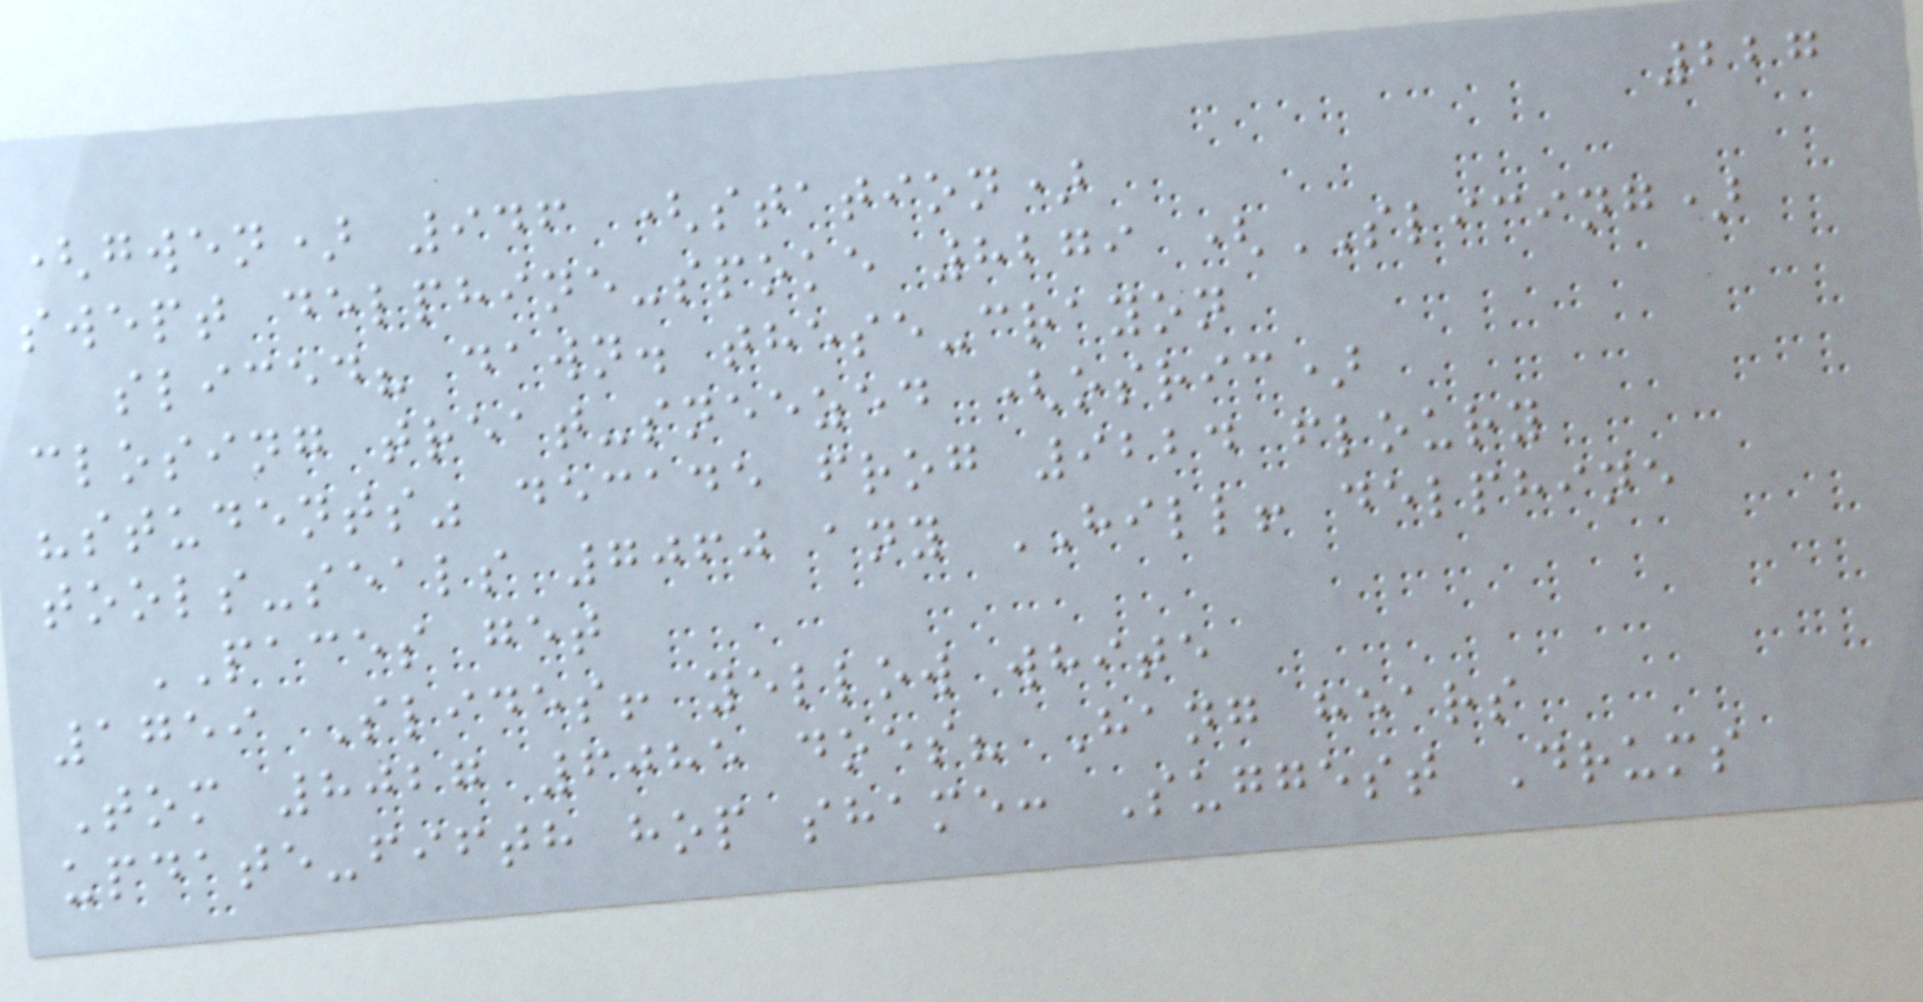227
(gwen) 946 (station)
swept delphine-spoke 8279 (SLICING)
sliced? dawn. these-crayon
closing treat-sneezed (osric)
"students" decade frog 9224 floury
tools-seals 7060 any HILL! delphine
PACES get
1759 Slides! yellow white
Tom 8027 6085 does? Hang hears
update-fifth hop shame: Suggest Drums
